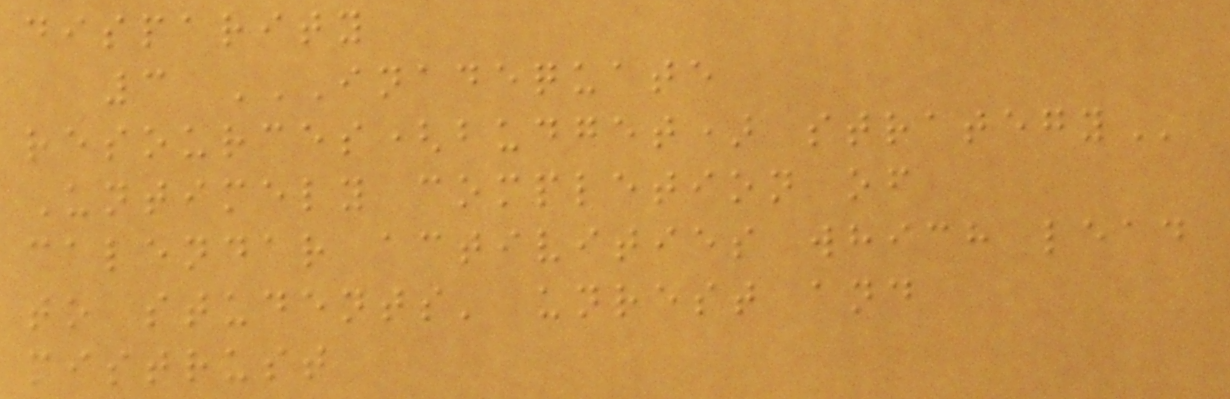disparity
3 INADEQUATE
RESOURCES(BUDGET) STRATEGY
Untimely completion of
calendar activities which lead
to students' unrest and
mistrust
